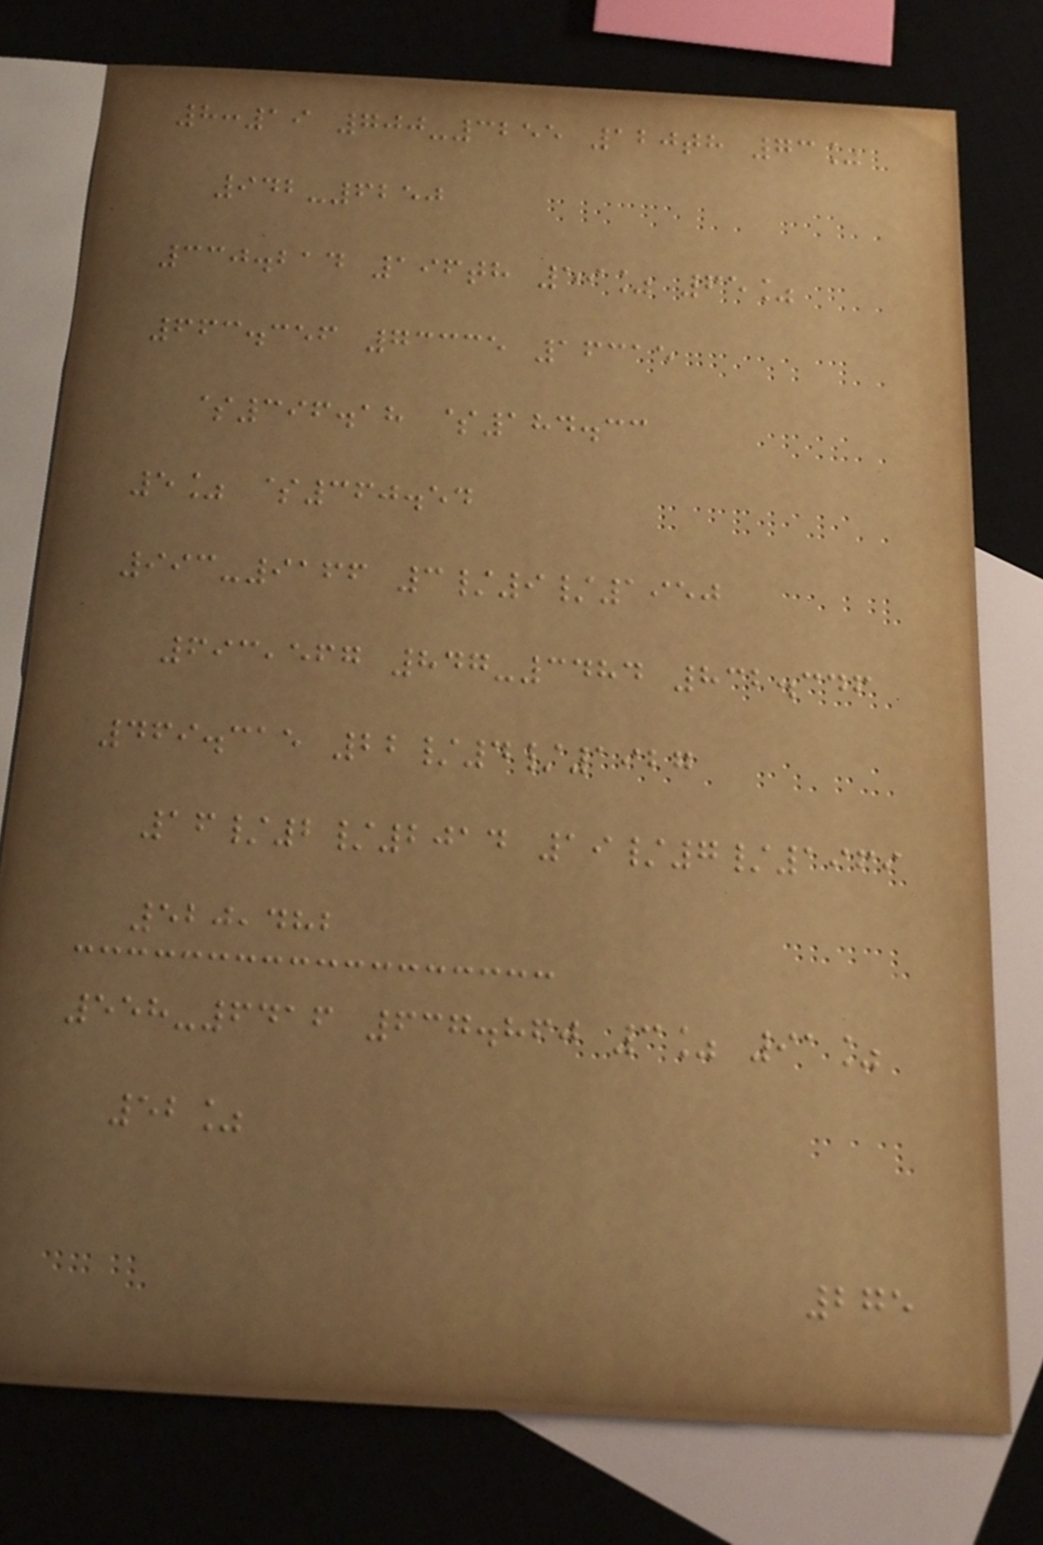8:19 700-3255 120th 73%
942-6250
330.214 196th 59% 65%
663.356 73335 16315
$396.18 $184.33
5% $360.54
993-9166 3/9/1950
693,567 847-3484 832.346
469.315 22/4/1927
16/2/2014 19/7/1969
520,482
558-6416 637.860 3% 91%
52%
275
